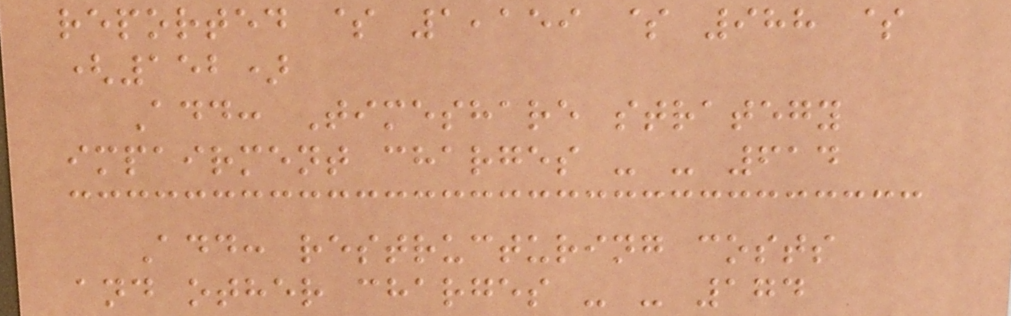reported $ 1,159 $ 988 $
(152)
Add: Timeshare strategy
impairment charges - - 614
Add: restructuring costs
and other charges - - 174
